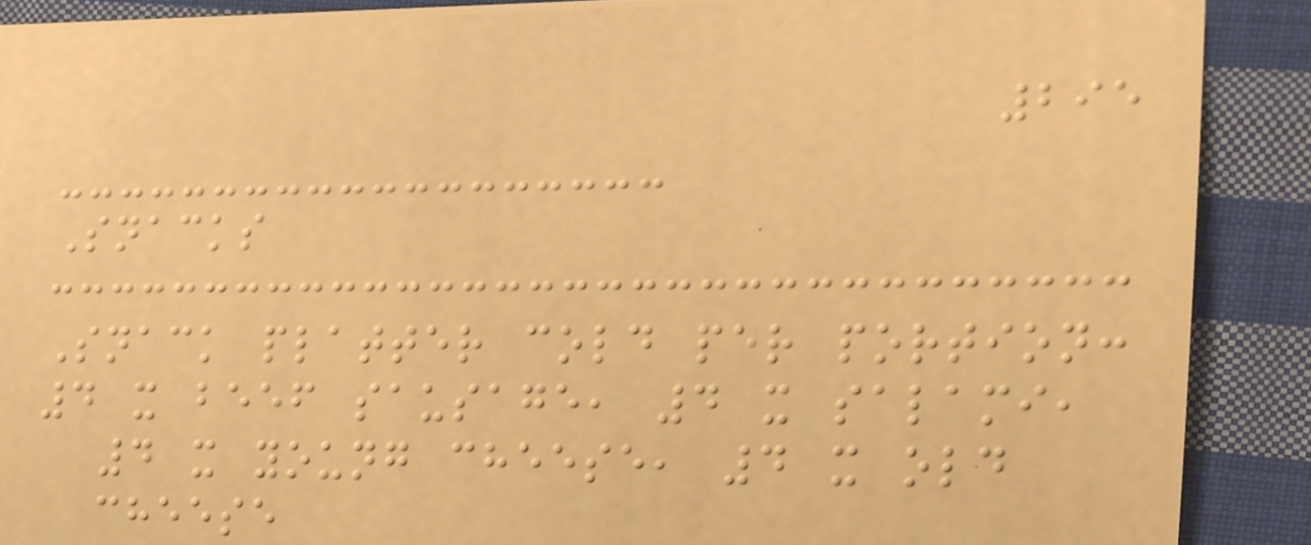295
Snacks
Snack platter cold per portion:
4 x beef sausage, 4 x salami,
4 x young cheese, 4 x old
cheese
